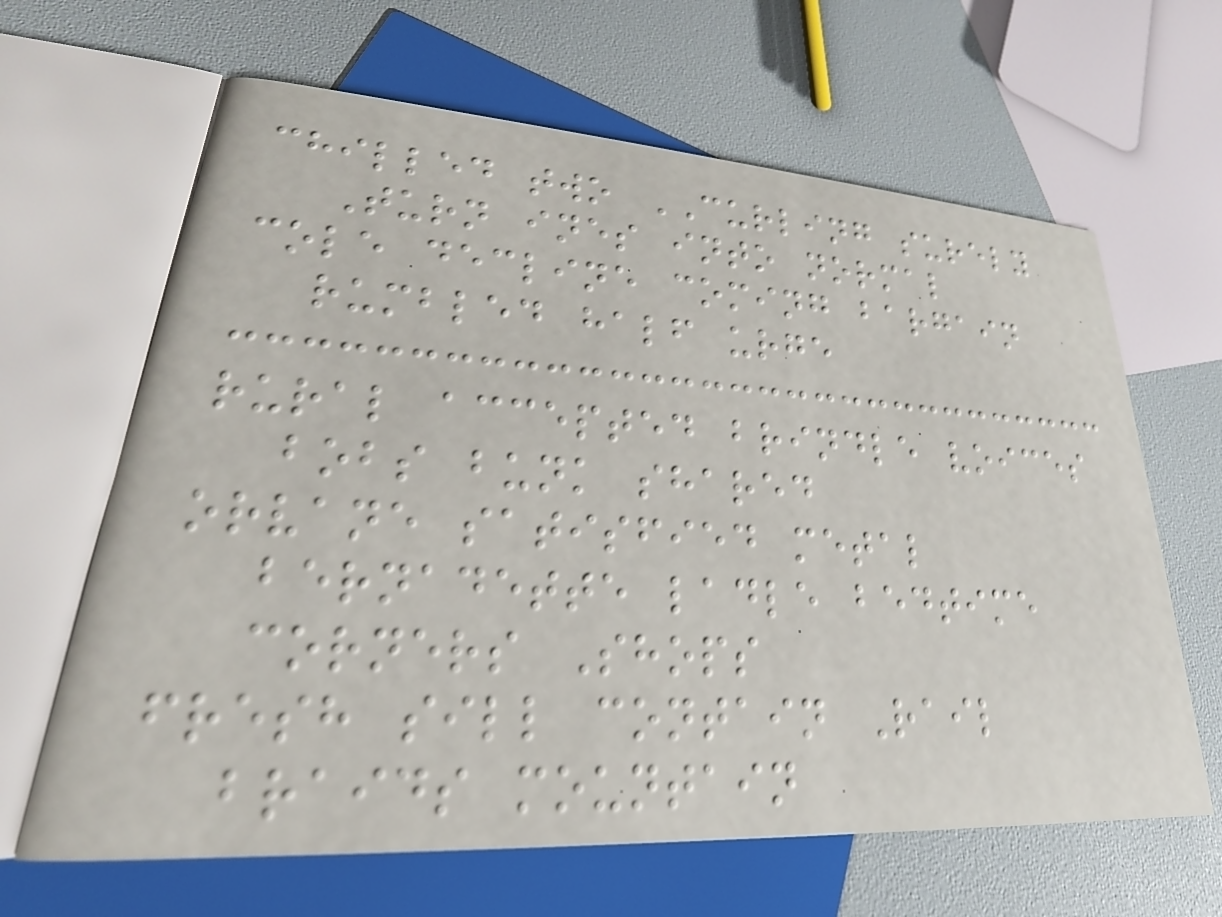chilled two CURLING surely
Turn ines into normal
cole decline coming bargain
rumbled half urge
rural accepted brindle voices
bobs bunk shared
orvane satisfied metal
bernadette ladle bedtime
corners Shops
fresh sill contain Rail
braids mountain
